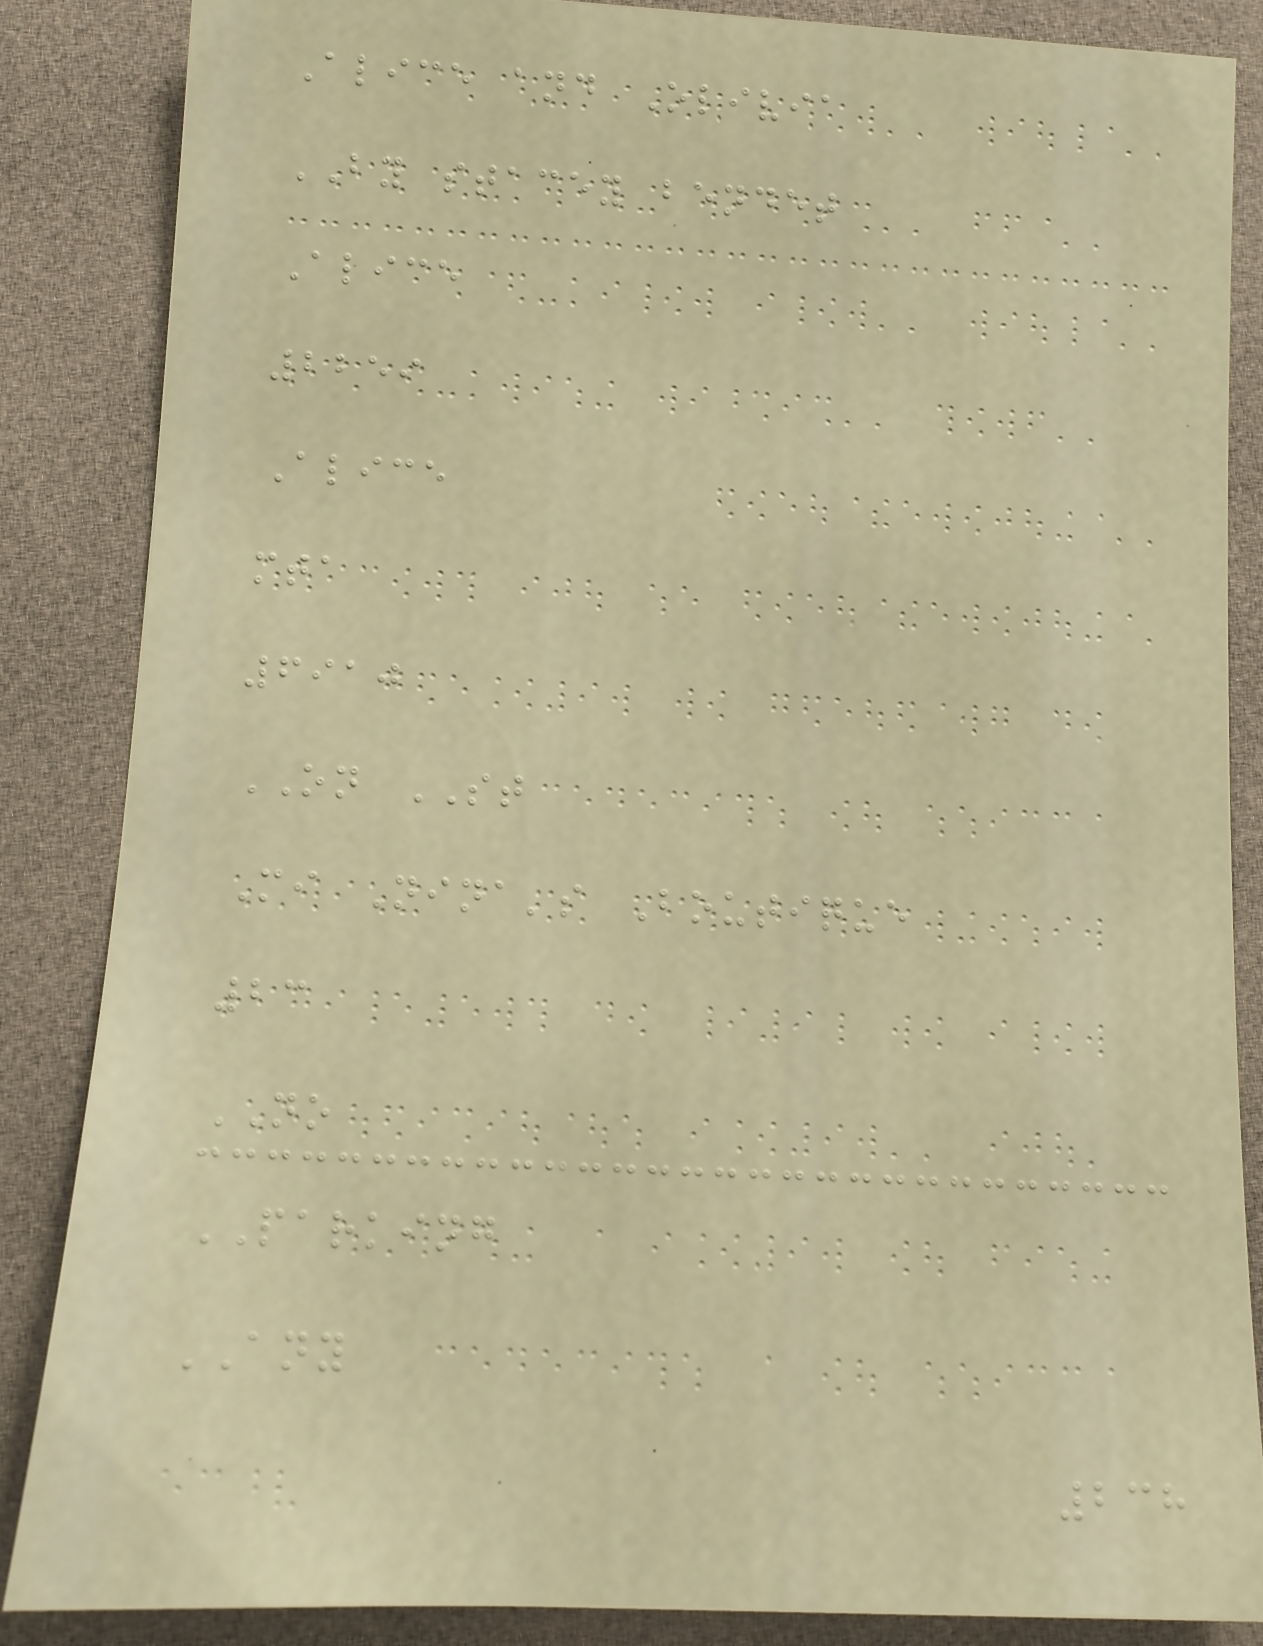Alice and Olivia
BY stacey bendet
Alice
2259
Alice
mta
6910
ON ST
Mi Nina's Boutique
23
NO
PARKING
ANY
238
